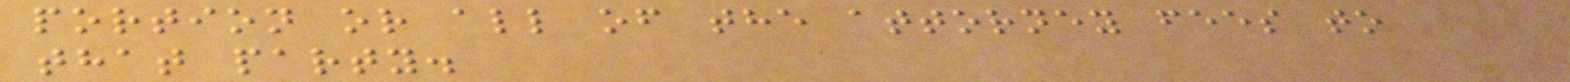portion or all of the attorney fees to
that party.
